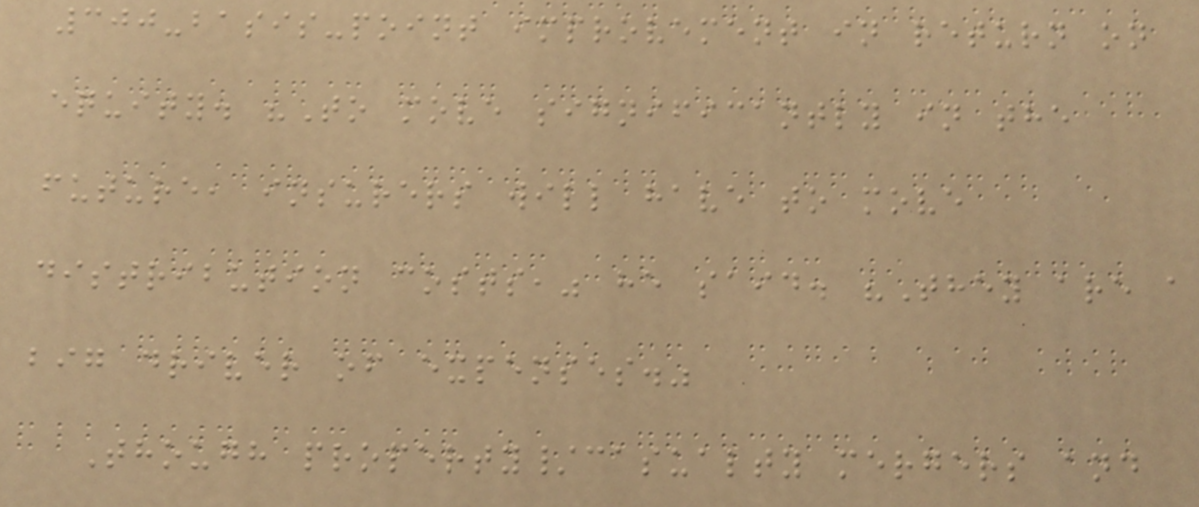300-basis-point improvement in return on
equity. "To move significantly in the
future, insurers will have to move
distribution costs," he said. "They are a
big driver of expenses."
Though property/casualty mergers and
